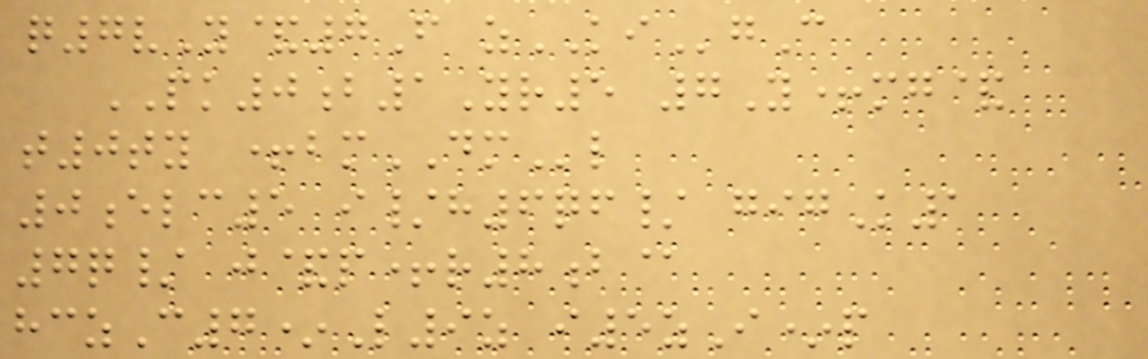q7vY&7F zKIgC
PK0b1Yr5 7Y+mg&
t0ty +bmDMl
0elc5 i/h6qf/ gigK1
7q/ j&p+r8b@
hczC7*L9z i5zI*p
